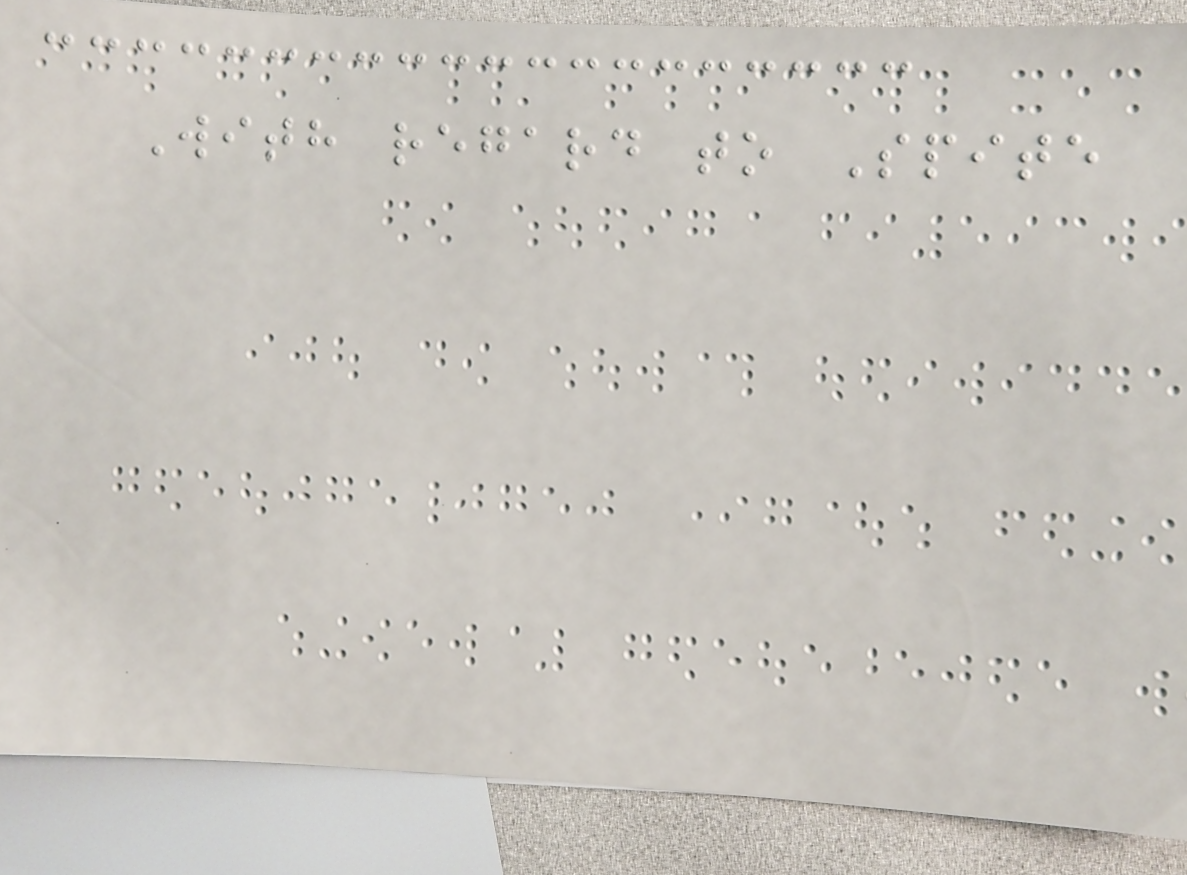With regard to Spite
